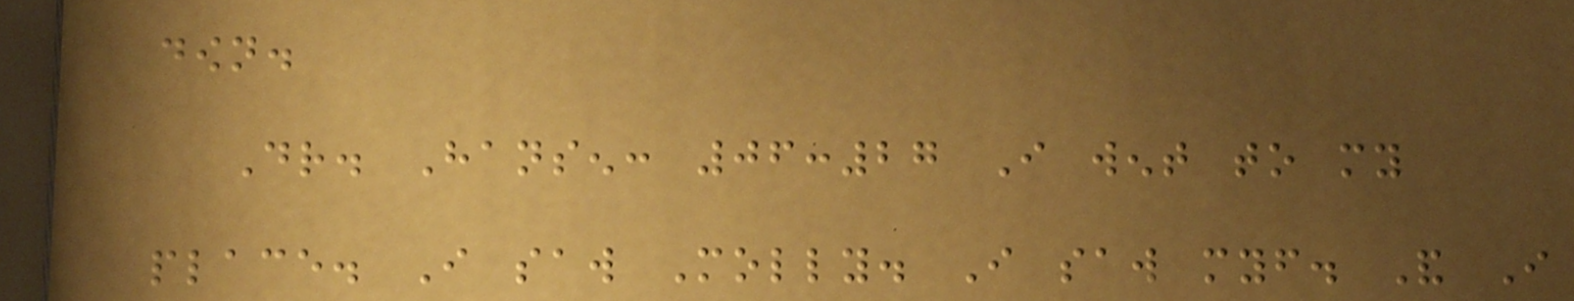down.
Dr. Hansen: 06:27 I went to my
place. I saw Molly. I saw myself. And I
